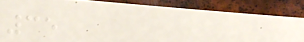35
